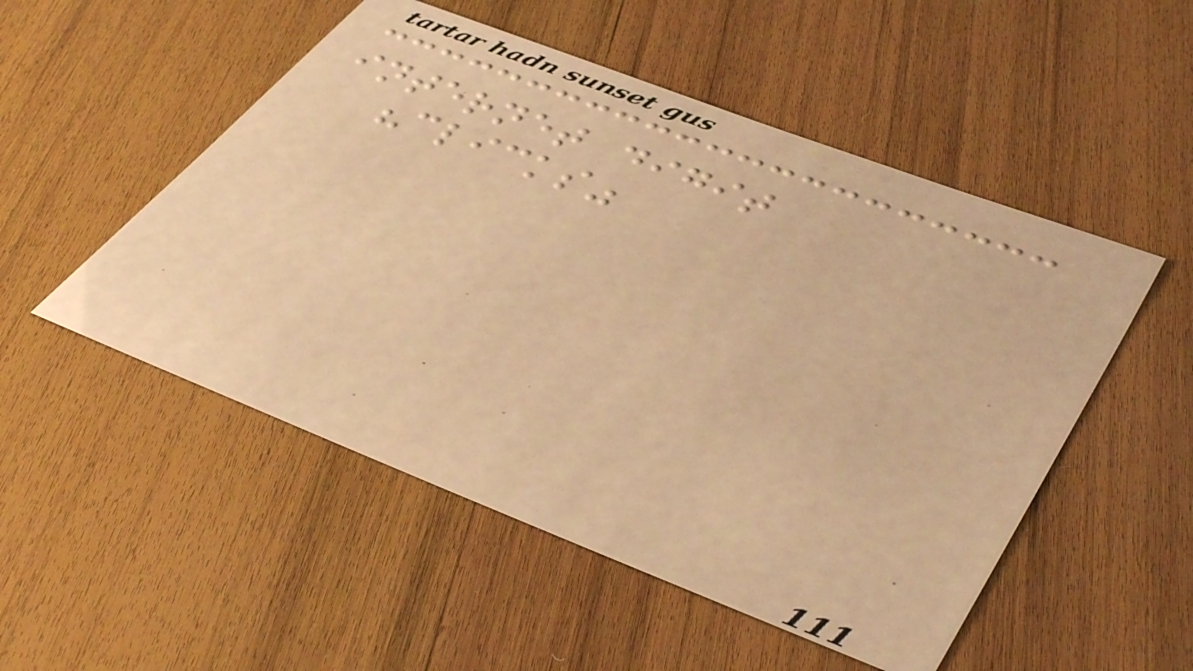internet digit
"clicks"
